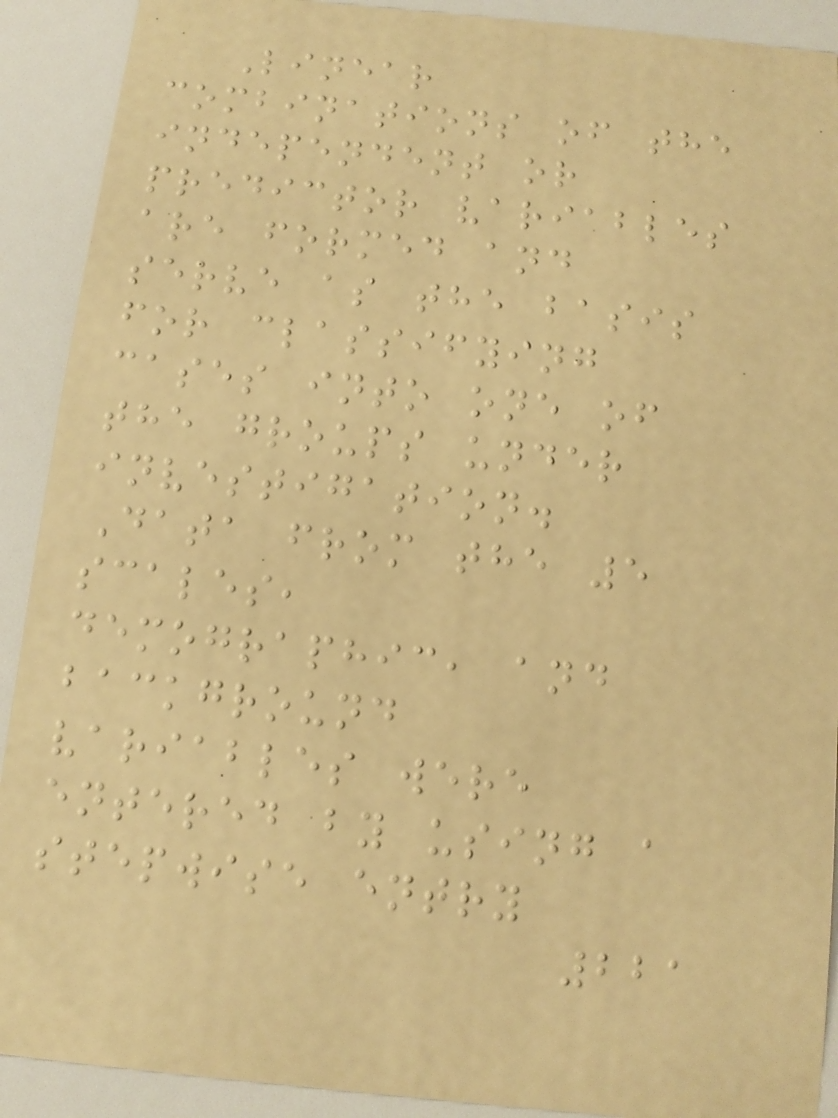Linear
combinations of the
independent or
predictor variables
are formed and
serve as the basis
for classifying
cases into one of
the groups under
investigation.
Data from the 5
scales,
demographic, and
background
variables were
entered by using a
stepwise entry
221
